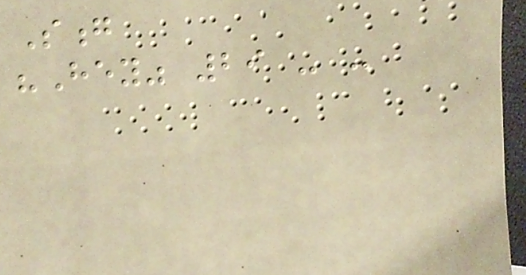Song
"Hey" 29 - -
